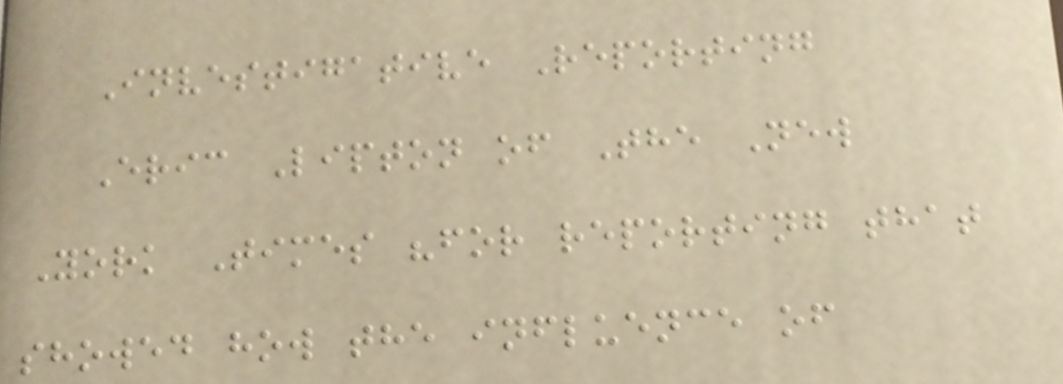Investigative Reporting
Eric Lipton of The New
York Times "for reporting that
showed how the influence of
